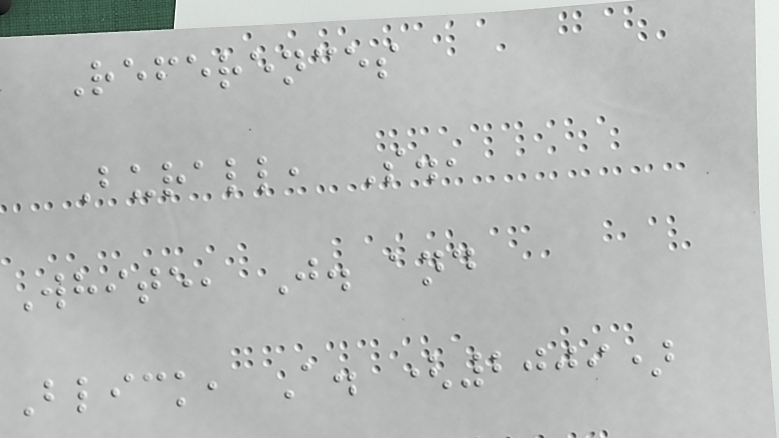References
Burall, S.,
White, J. and
Blick, A. (2009)
